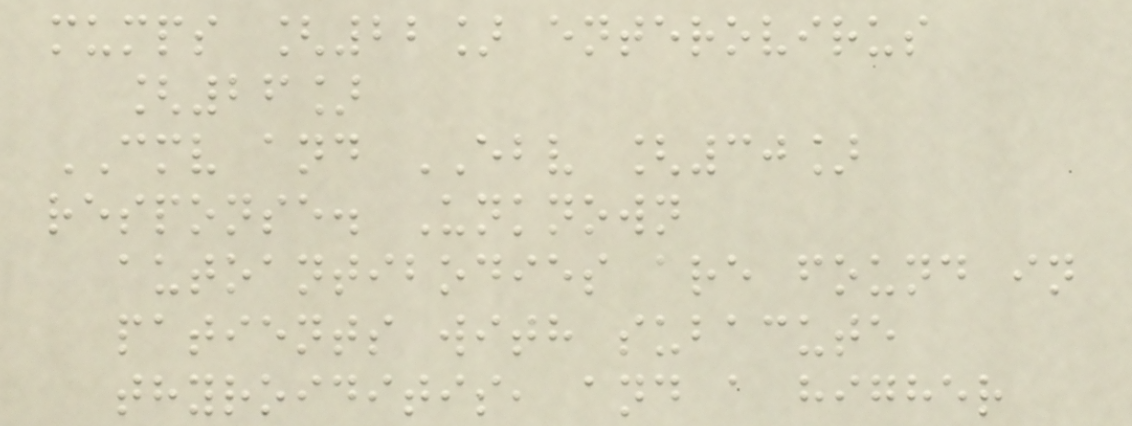mumps [22] enterovirus
[26]
CMV and EBV [30]
response. Unknown
autoantibodies are found in
patients with subacute
thyroiditis, and a higher
